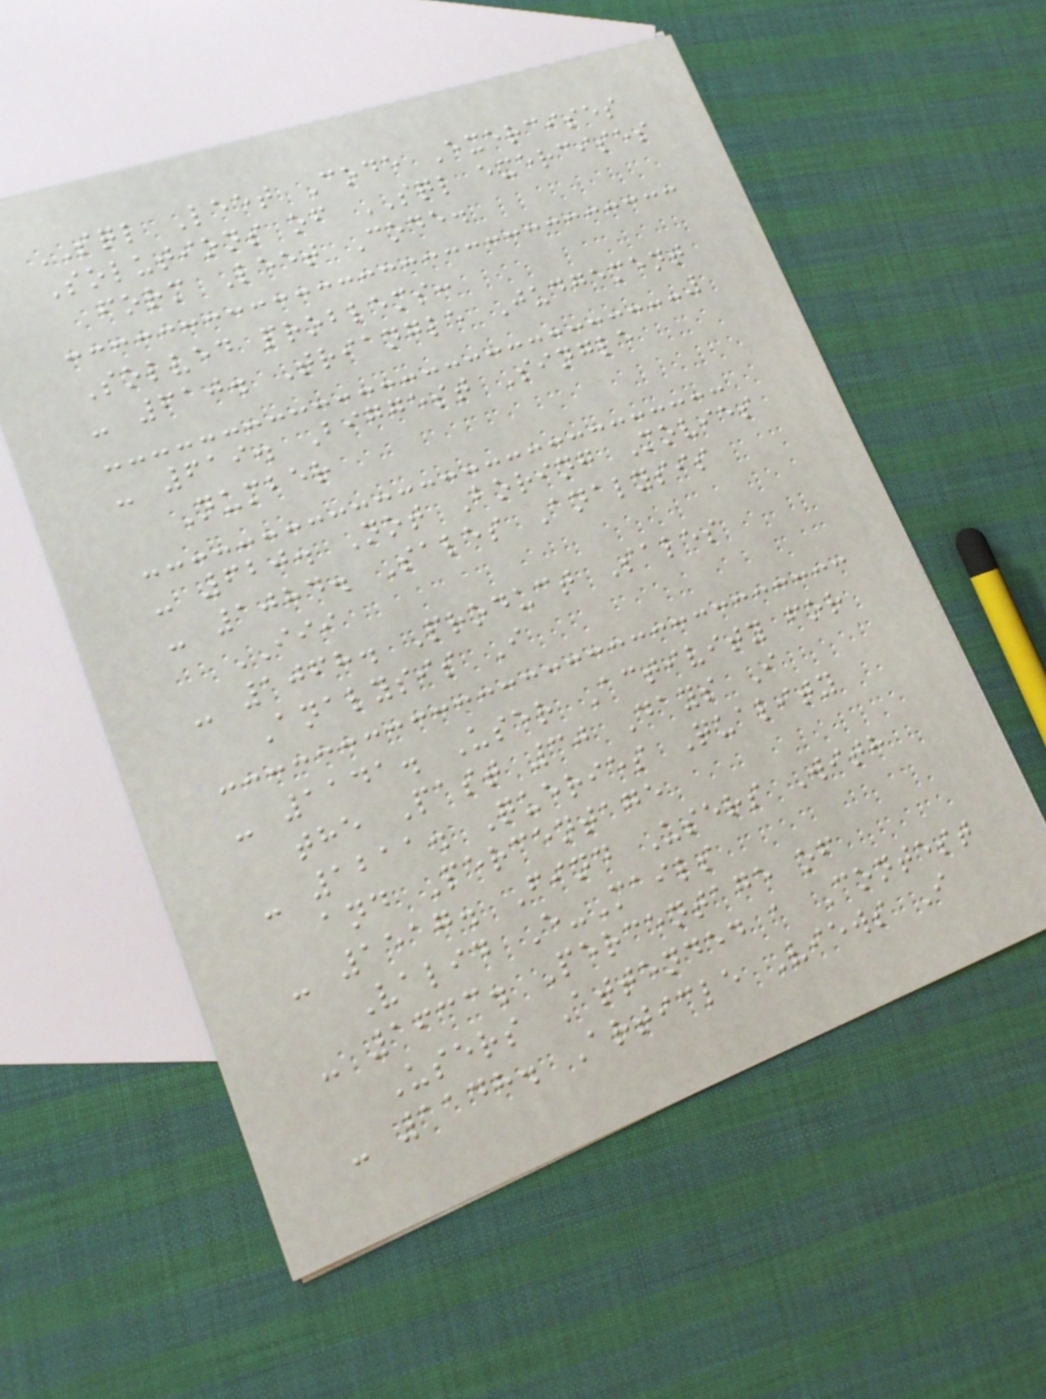SQL Leet Code Exercises
Solutions of SQL exercises
form Leet Code.
Solved problems:
- 610. Triangle Judgement
- 619. Biggest Single
Number
- 620. Not Boring Movies
- 1084. Sales Analysis
III
- 1068. Product Sales
Analysis I
- 1141. User Activity for
the Past 30 Days I
- 1211. Queries Quality
and Percentage
- 1517. Find Users With
Valid E-Mails
- 1633. Percentage of
Users Attended a Contest
- 1148. Article Views I
